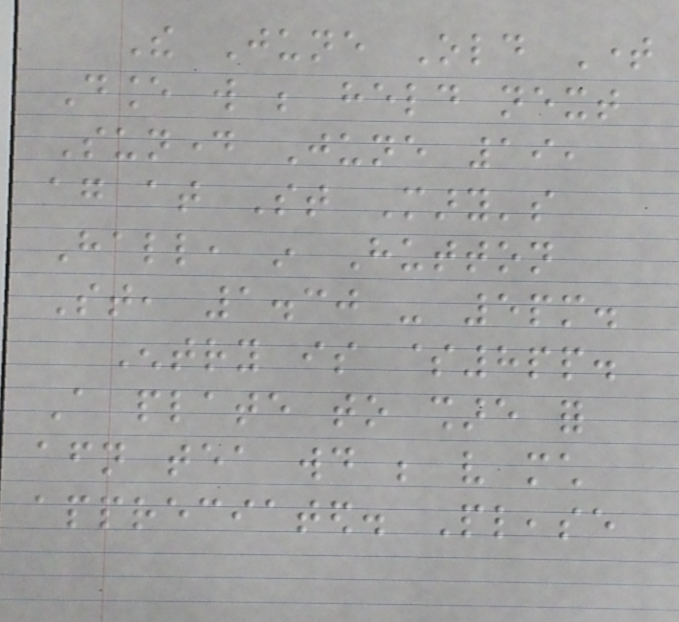The June Old Time
Dance will be held next
Sunday June 19,
again at St Mary's
Hall, in Hutton
St, 1.30 - 5pm.
Entry is $8pp.
A plate to share for
afternoon tea would be very much
appreciated. Please
